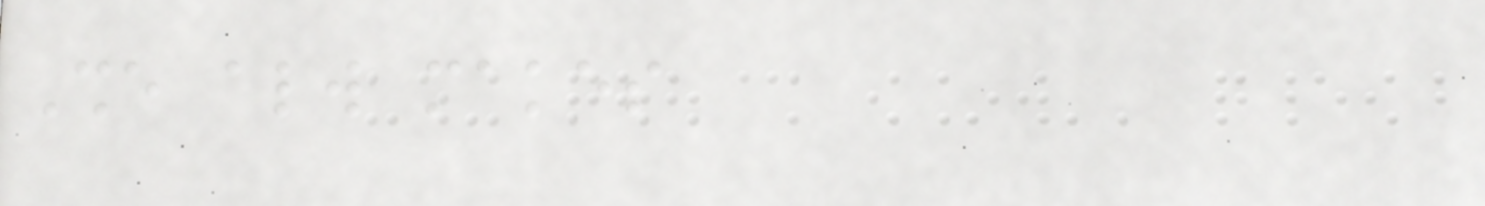She always makes
